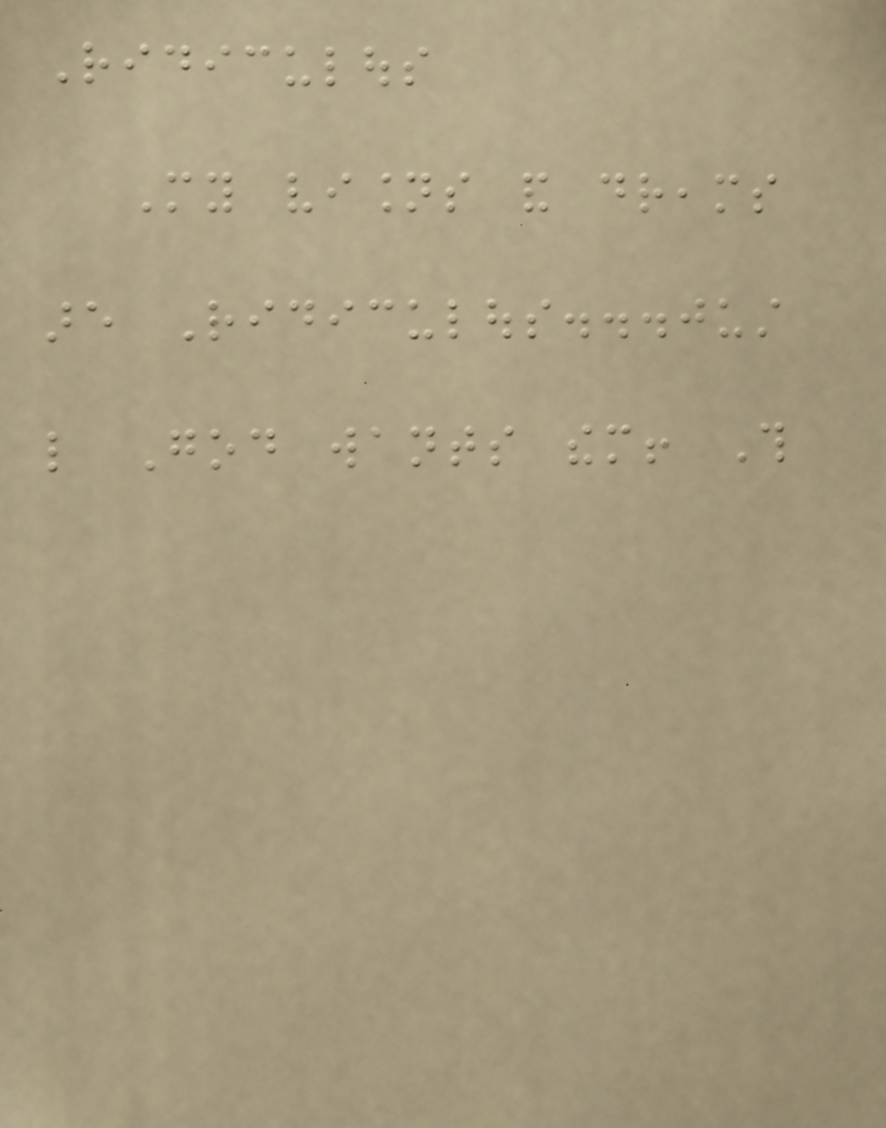Ridiculous
My visions and dreams
are Ridiculous...just
like God wants them! This
